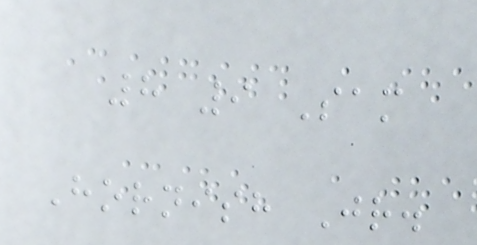8 9 Sam
Hornish Jr.
